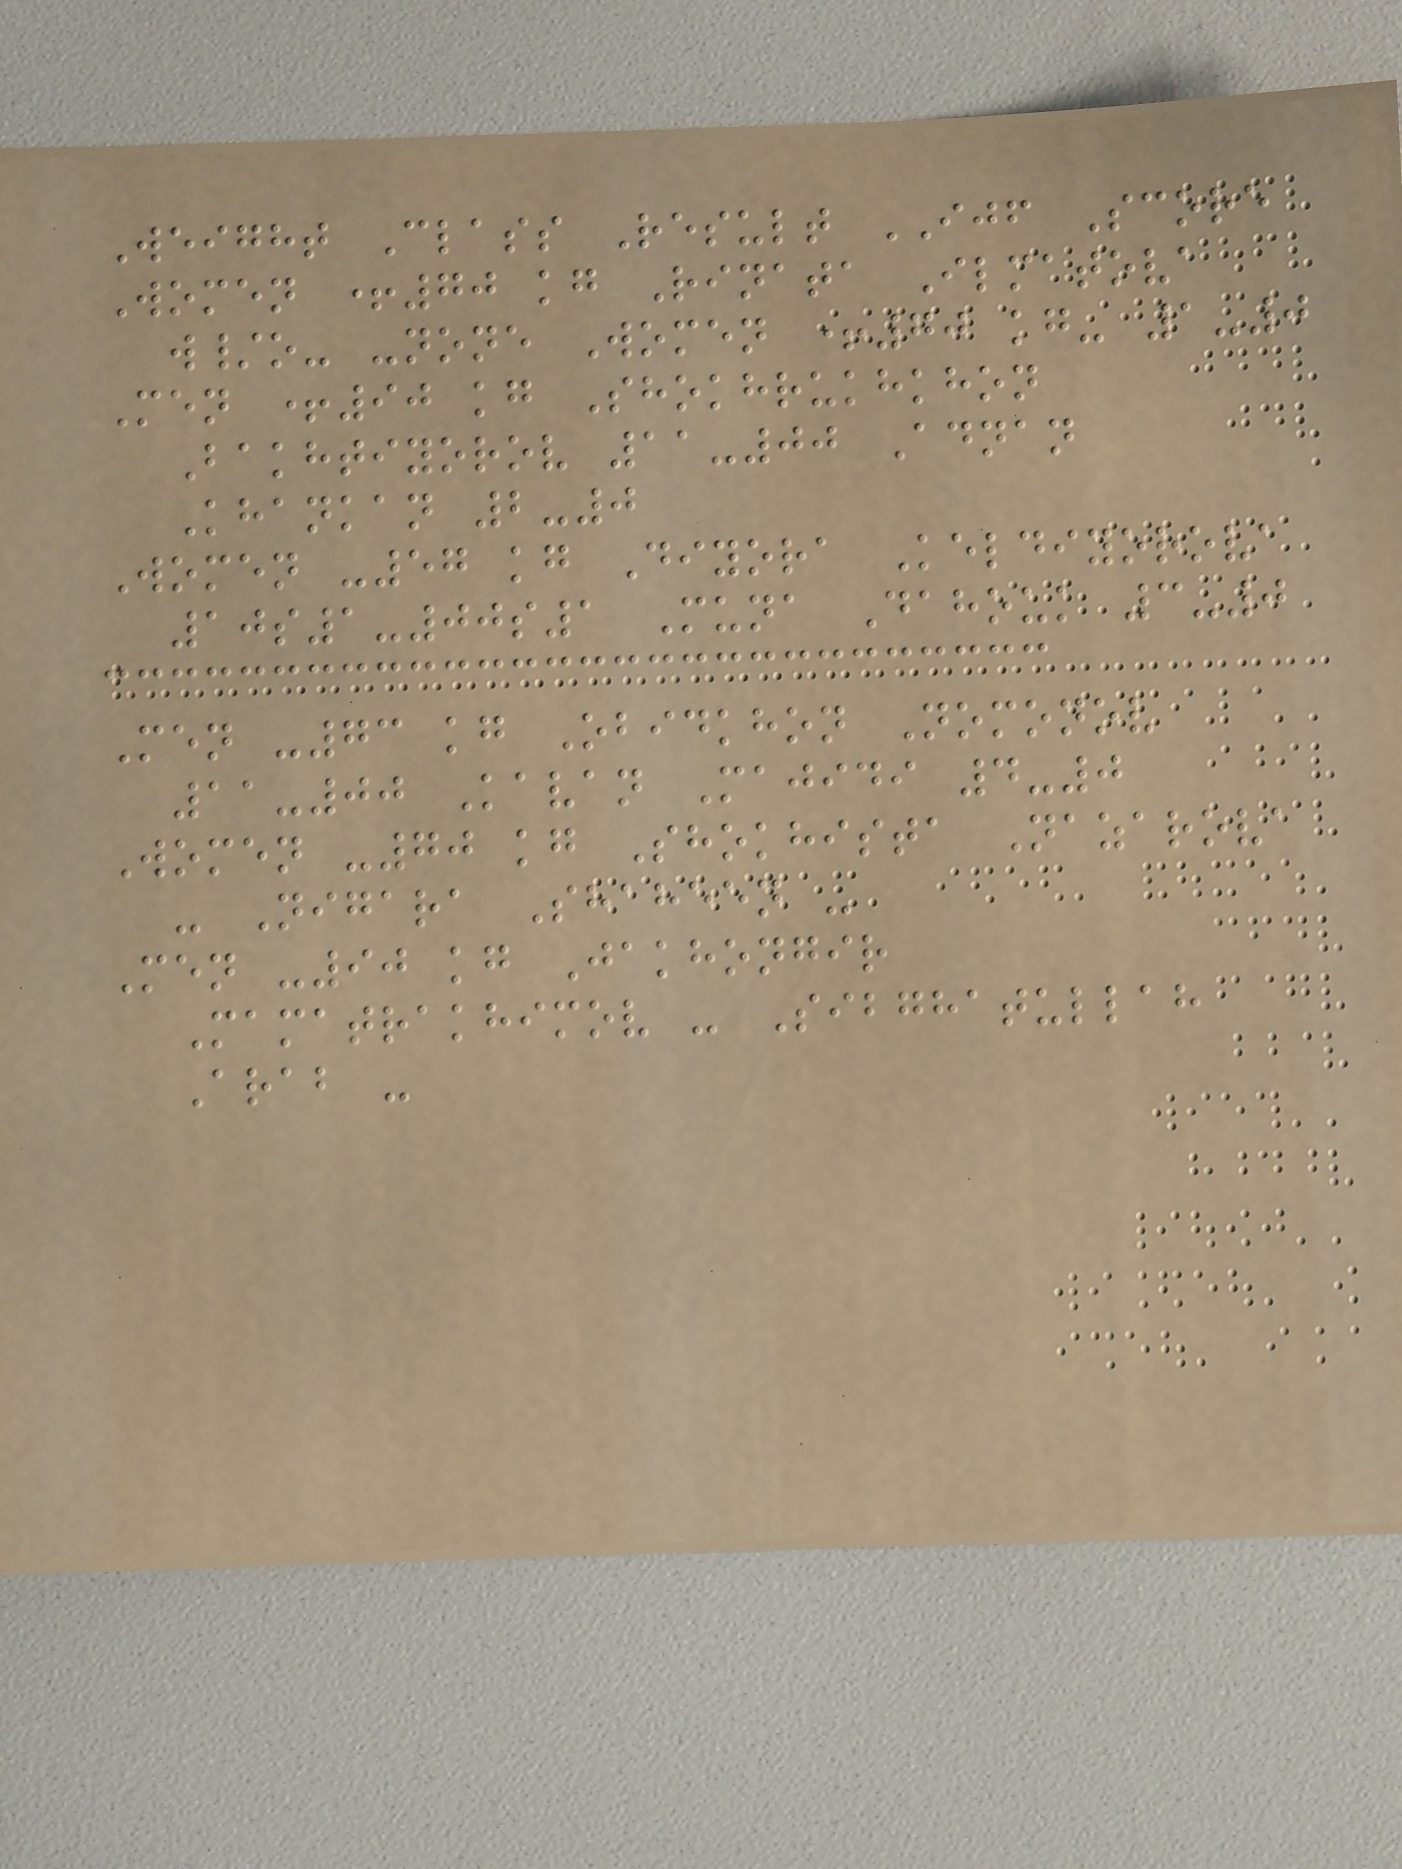Weight Class Result IJF Score
Women +70 kg Rinata Ilmatova
w/o- -none Women +70 kg- 1-0
Men +90 kg Shokhrukhkhon
Bakhtiyorov 11-00 Adnan
Khankan 2-0
Women -57 kg Diyora Keldiyorova
10s1-00s1 Muna Dahouk 3-0
Men -73 kg Obidkhon Nomonov
11-00 Kavan Majidi 4-0
Women -70 kg Shokhista Nazarova
- Nigara Shaheen -
Men -90 kg Jakhongir
Mamatrakhimov - Sibghatullah
Arab -
